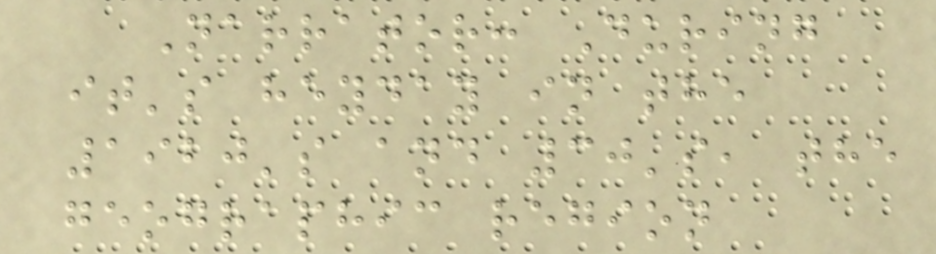Narrator: During
it's heyday in the
1920's and 30's, the
geographic region
